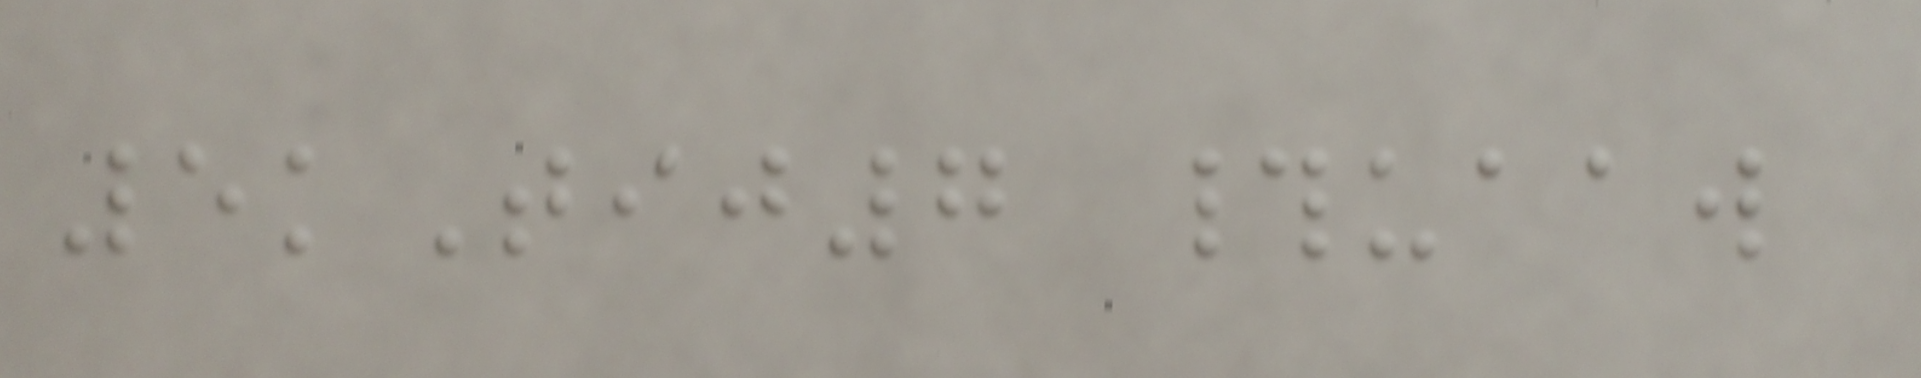5kTij7 #uaaw
